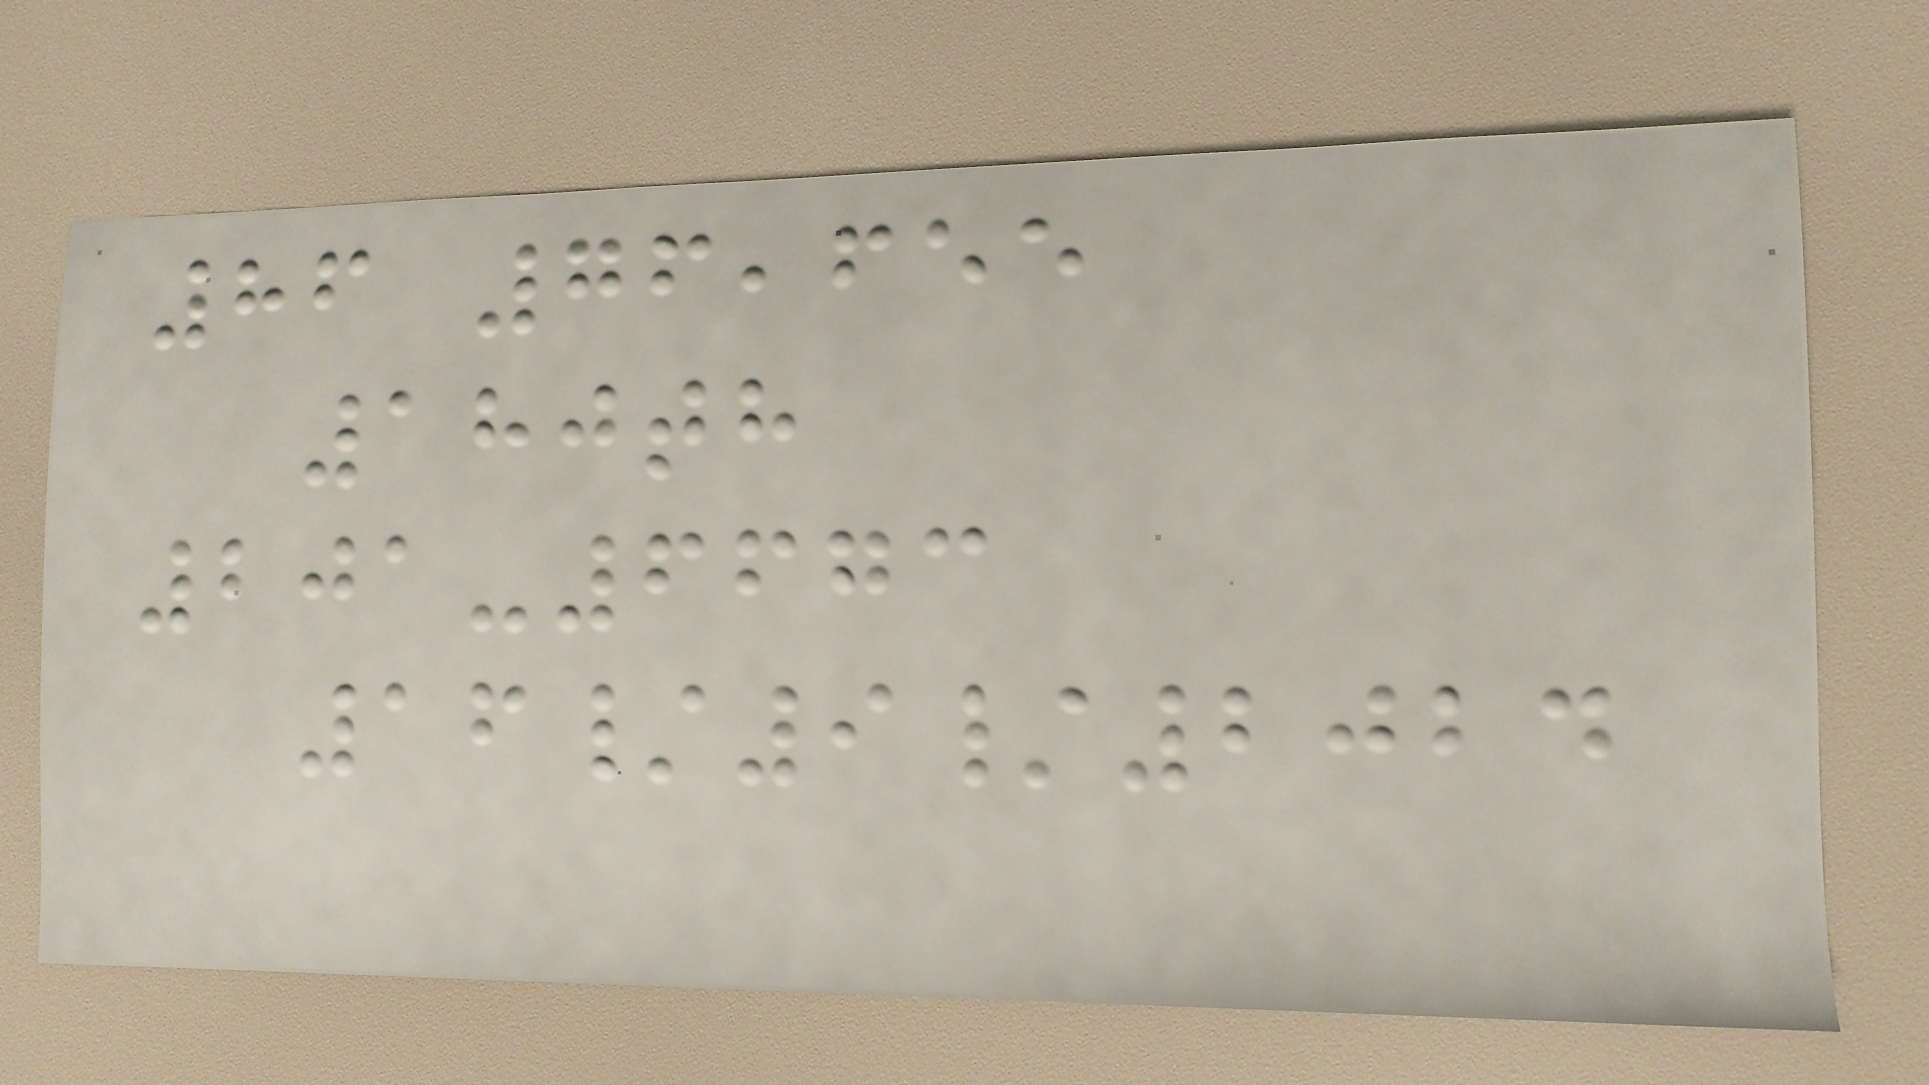86 76,655
180th
201-6673
16/9/2024
